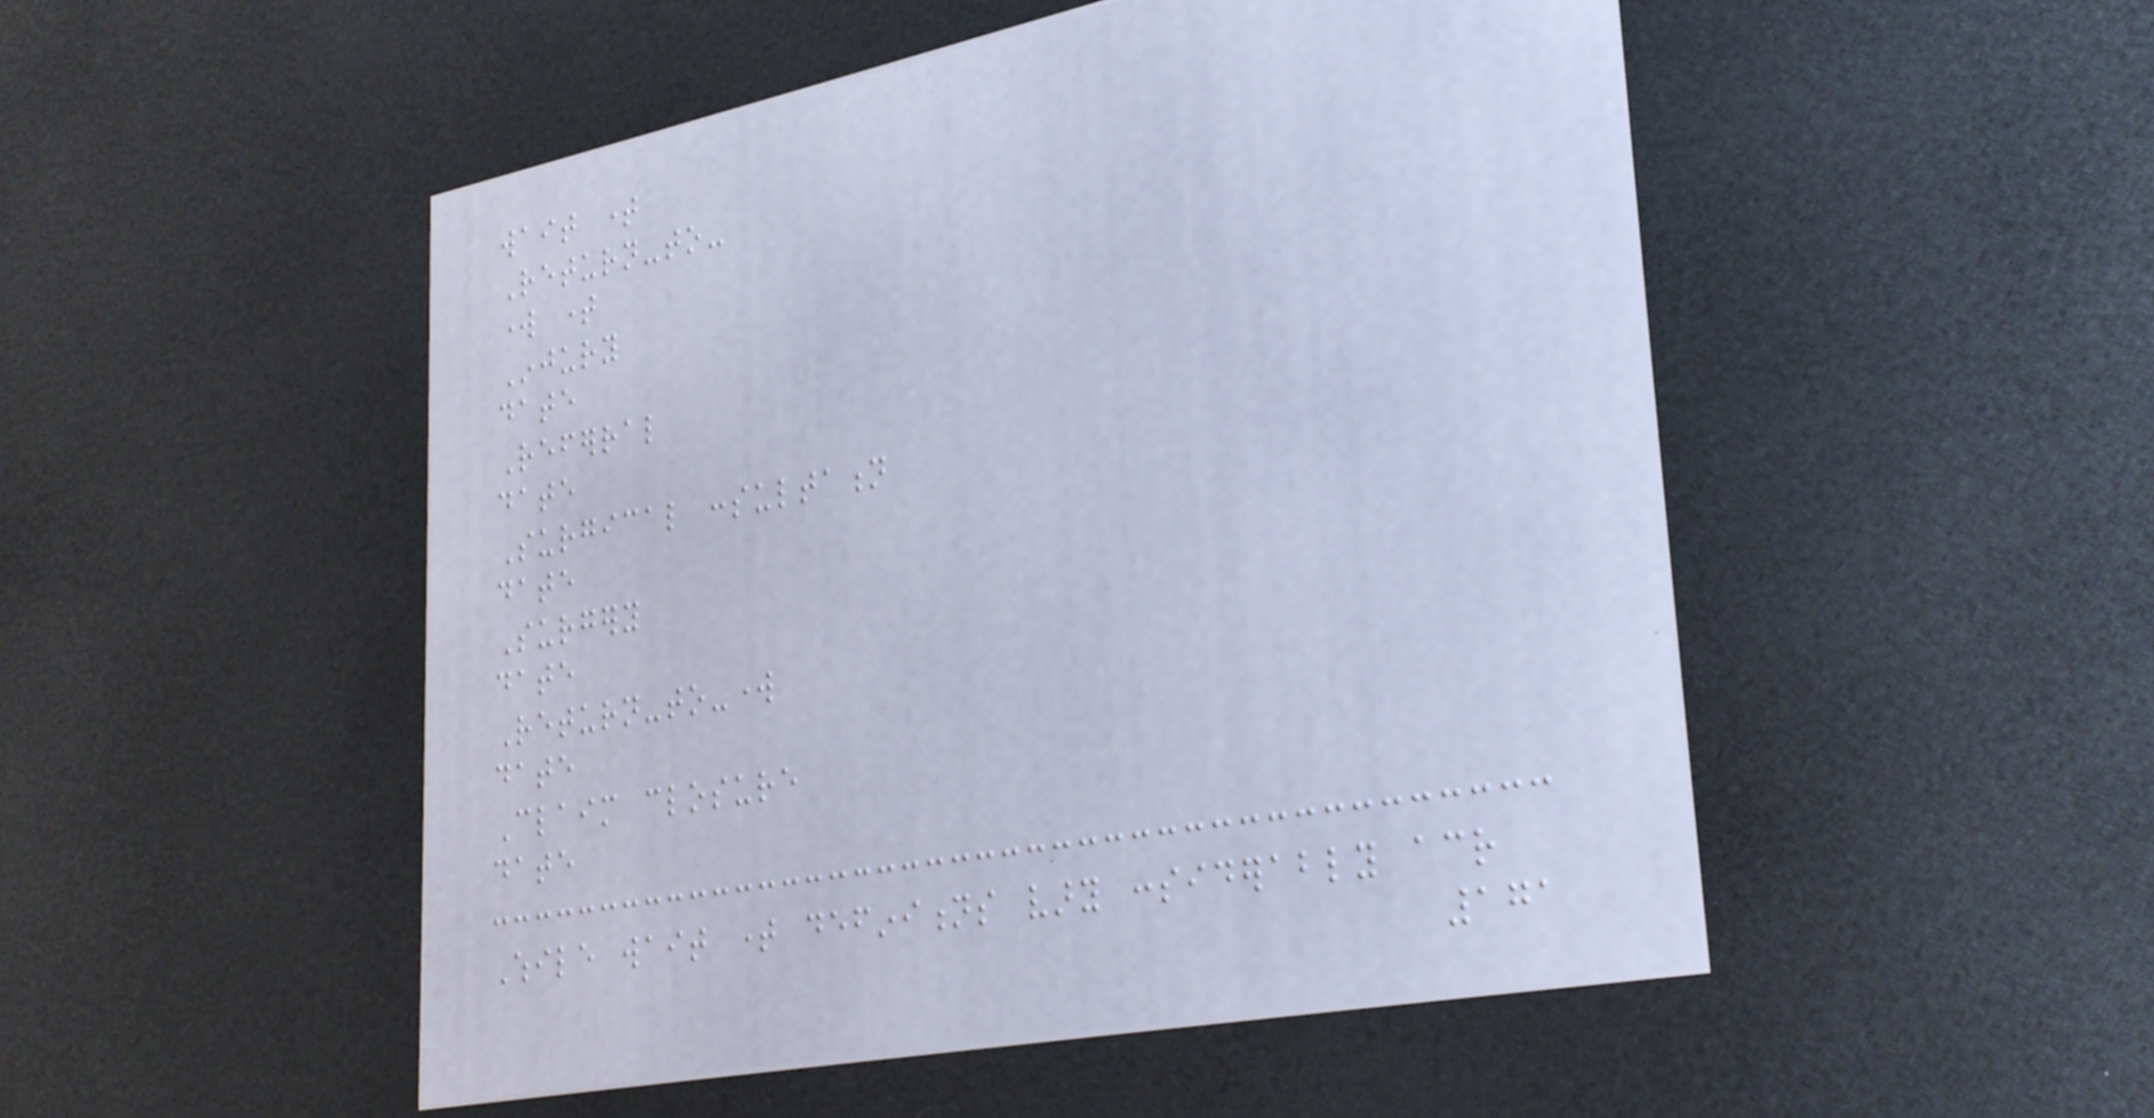wait time
Return-to-
work time
Injury
date
Referral
date
Surgical consultation
date
Surgery
date
Return-to-work
date
Claim closure
date
While wait time definitions vary considerably across
171
